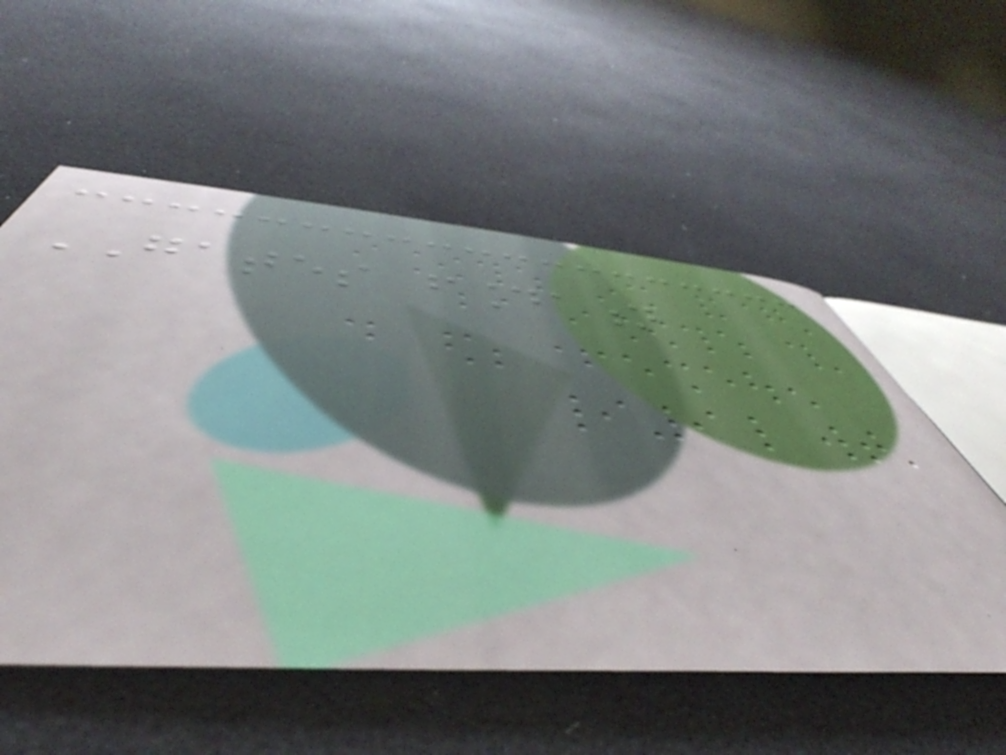GATES foundation
